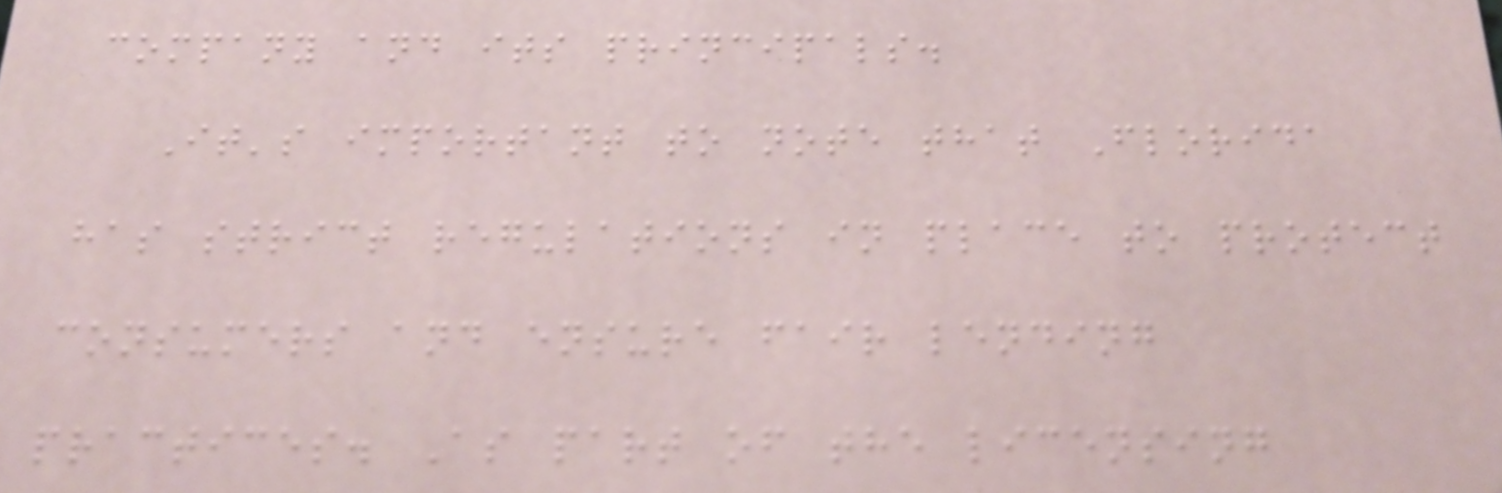company and its principals.
It's important to note that Florida
has strict regulations in place to protect
consumers and ensure fair lending
practices. As part of the licensing
